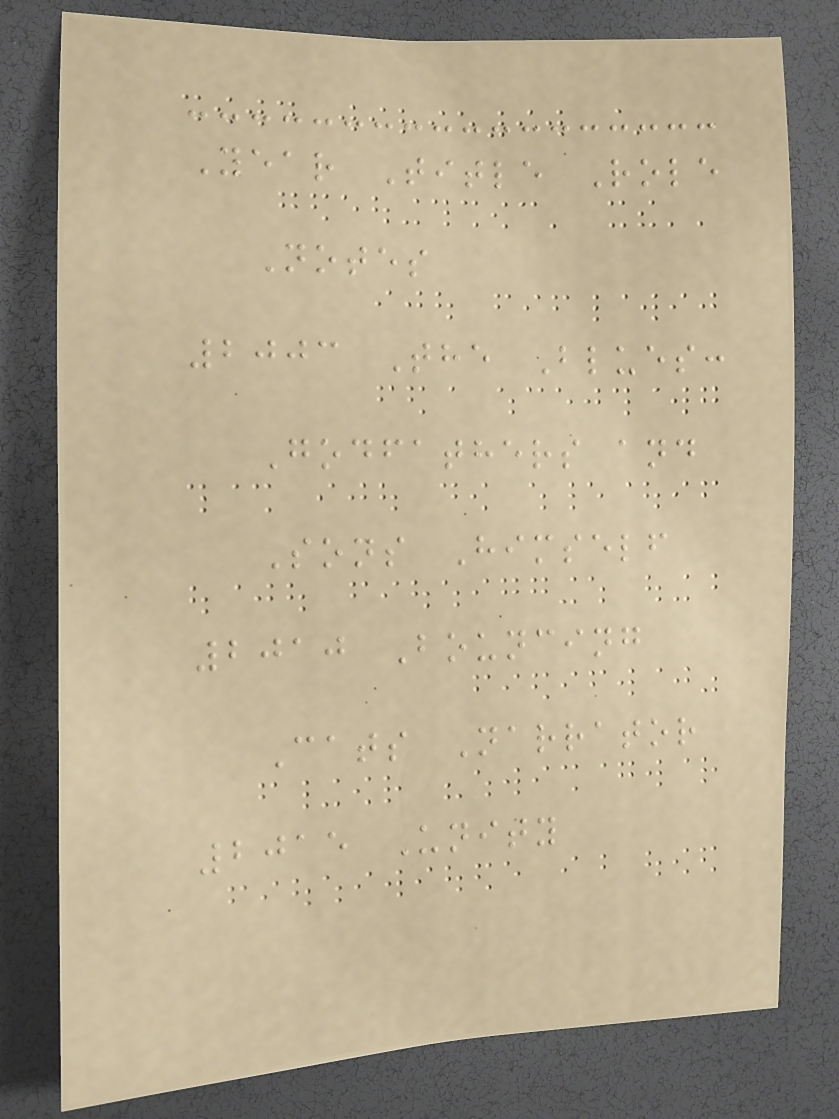Year Title Role
Notes
2003 The Blues:
Godfathers and
Sons Himself
2010 Bouncing
Cats Narrator
2015 Unity
